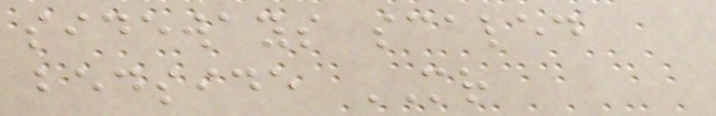sideways scaled
bedside MR
